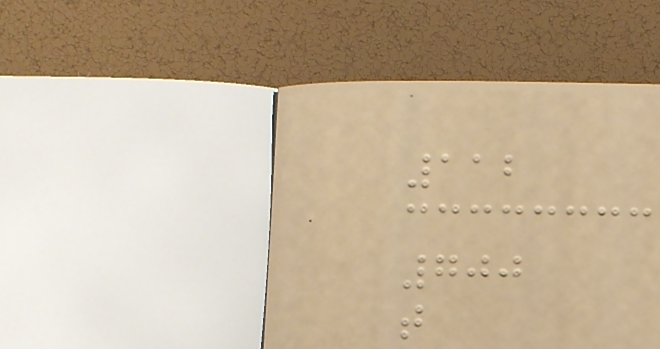112
700
t
